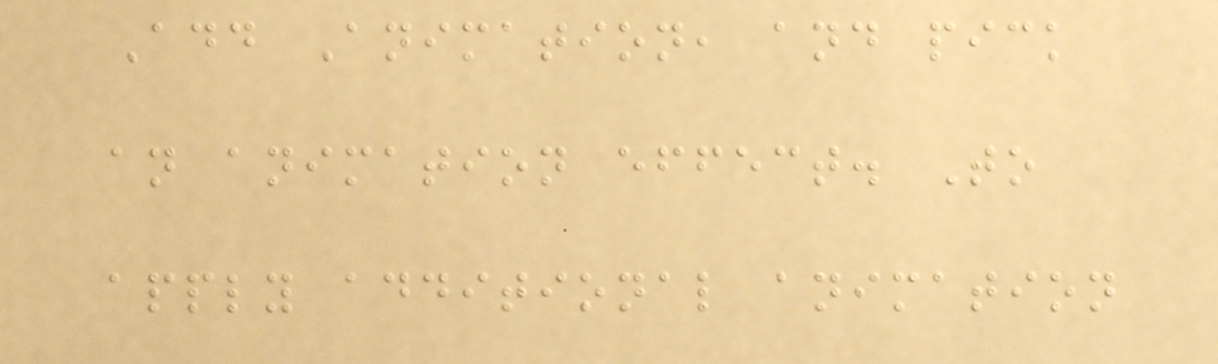Add Animation, and pick
an animation effect. To
apply additional animation
